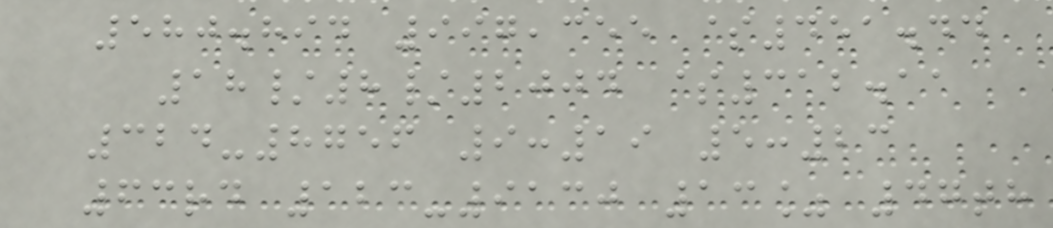580.894 997,355 $451.44
18/8/2004 $312.11
324-8756 9:19 5:23
63rd 123-9130 13% 47th
